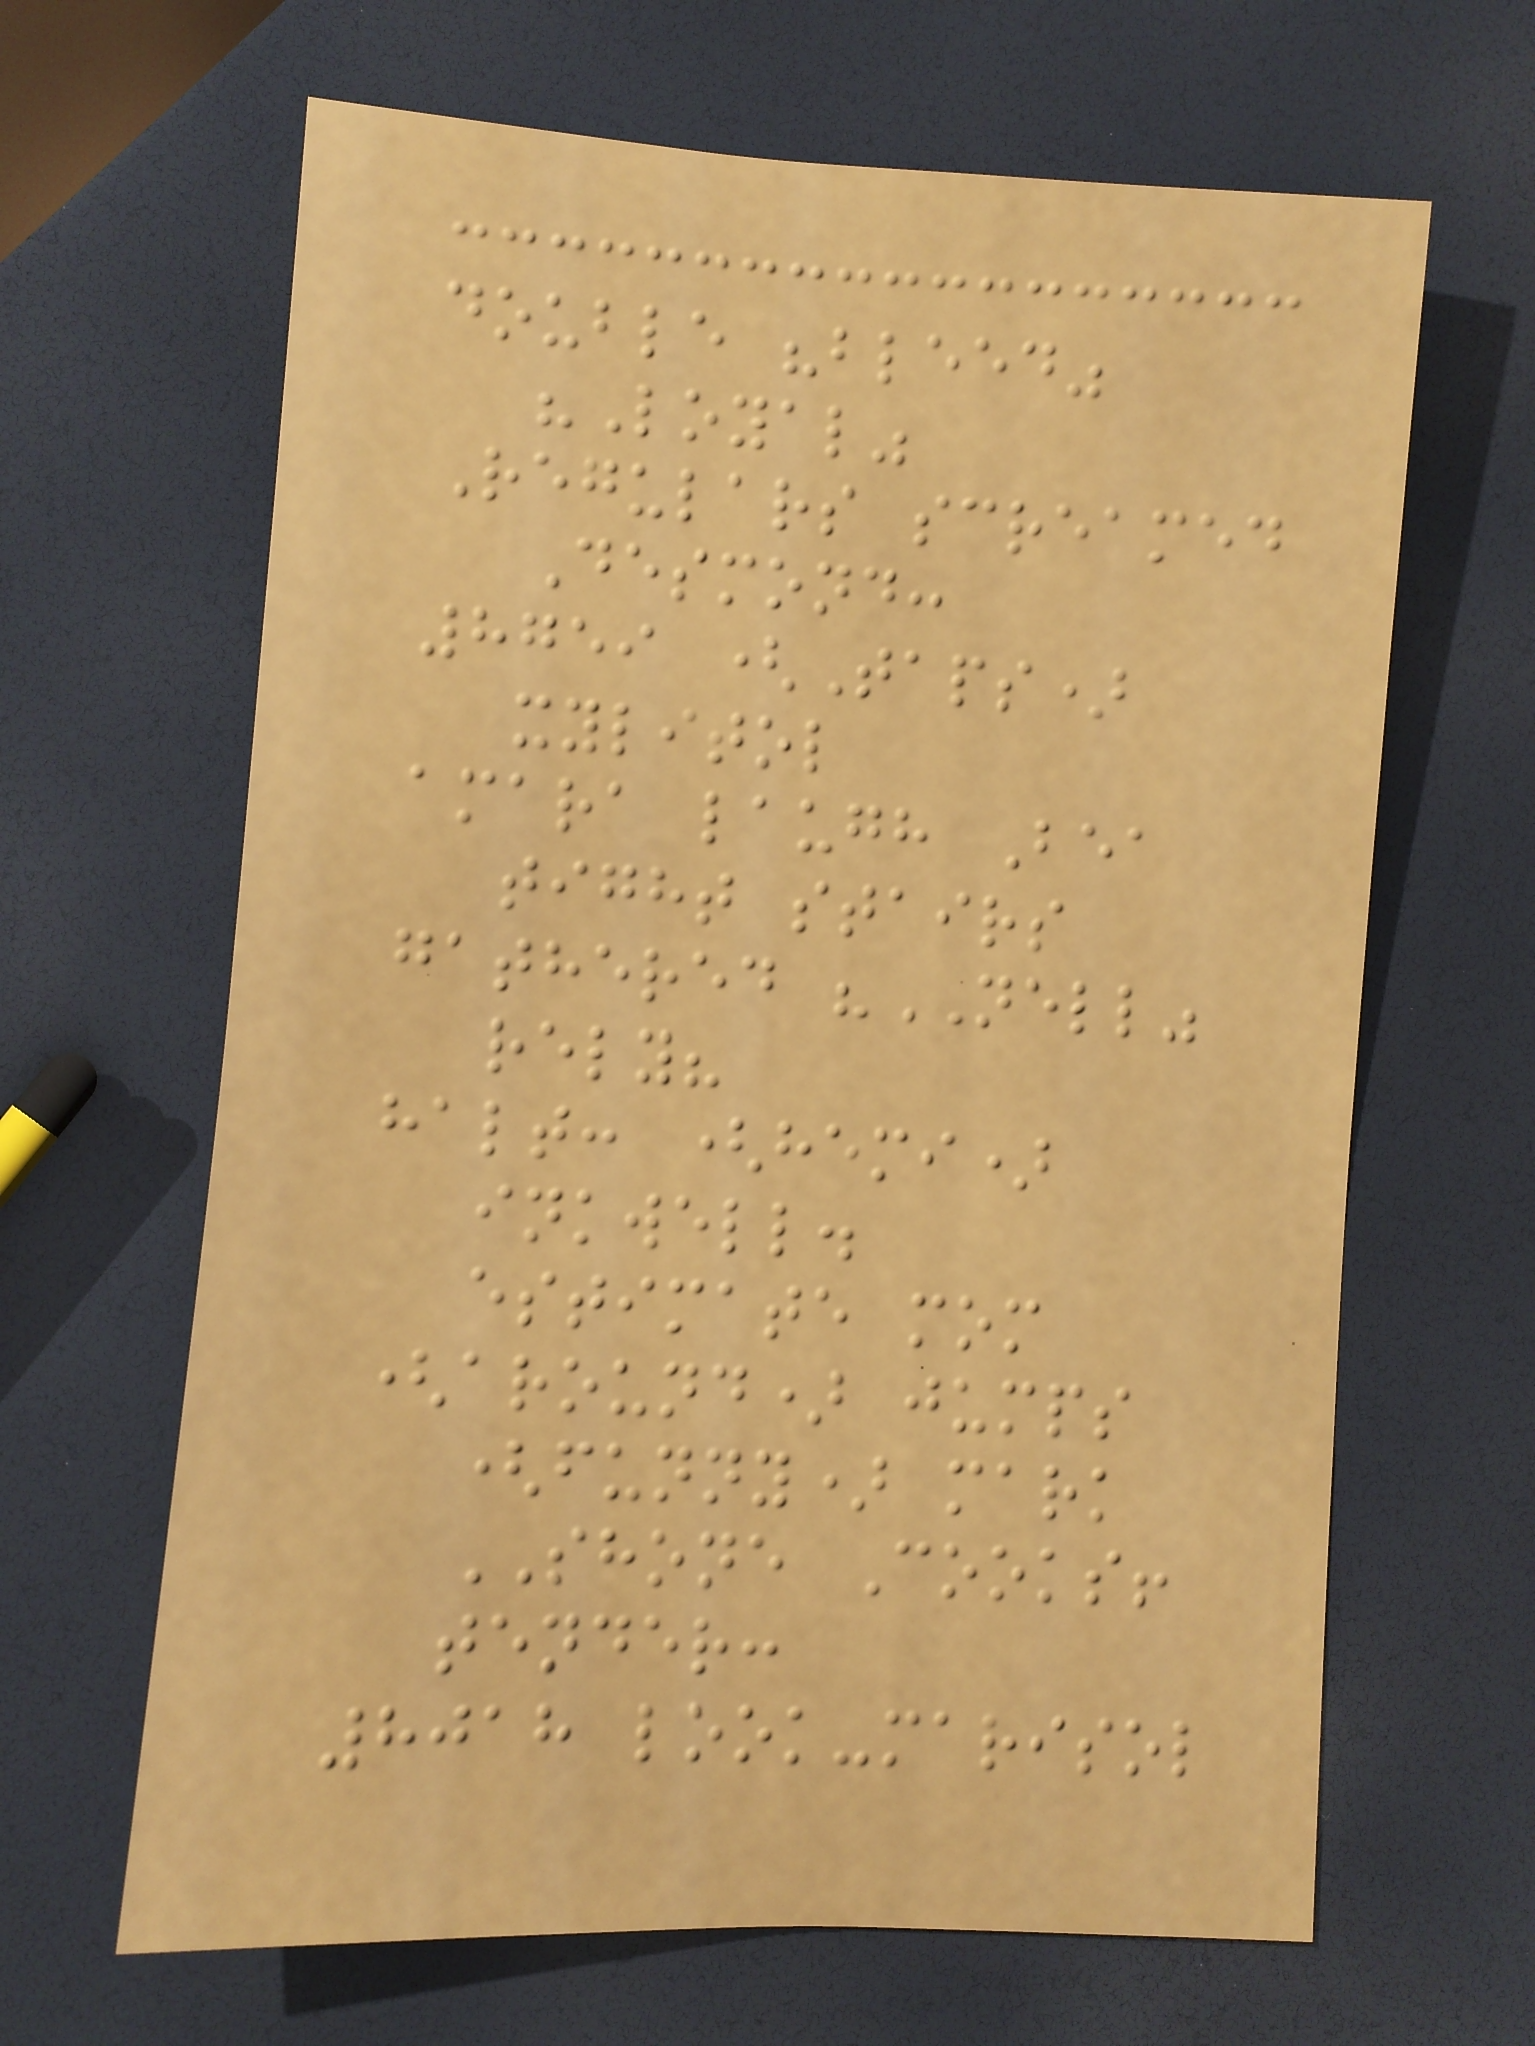double "bleed"
"Loyal"
Regulars screamed
Desmond:
8759 (Taps)
xylitol
amara laugh Bea
tight stairs
gathered "NELL"
rely?
halt: (hemi)
inkwell.
estimate mom
(around) jumps
(funny) mark
SHONE Cooks!
tender:
8018 look-marisol
